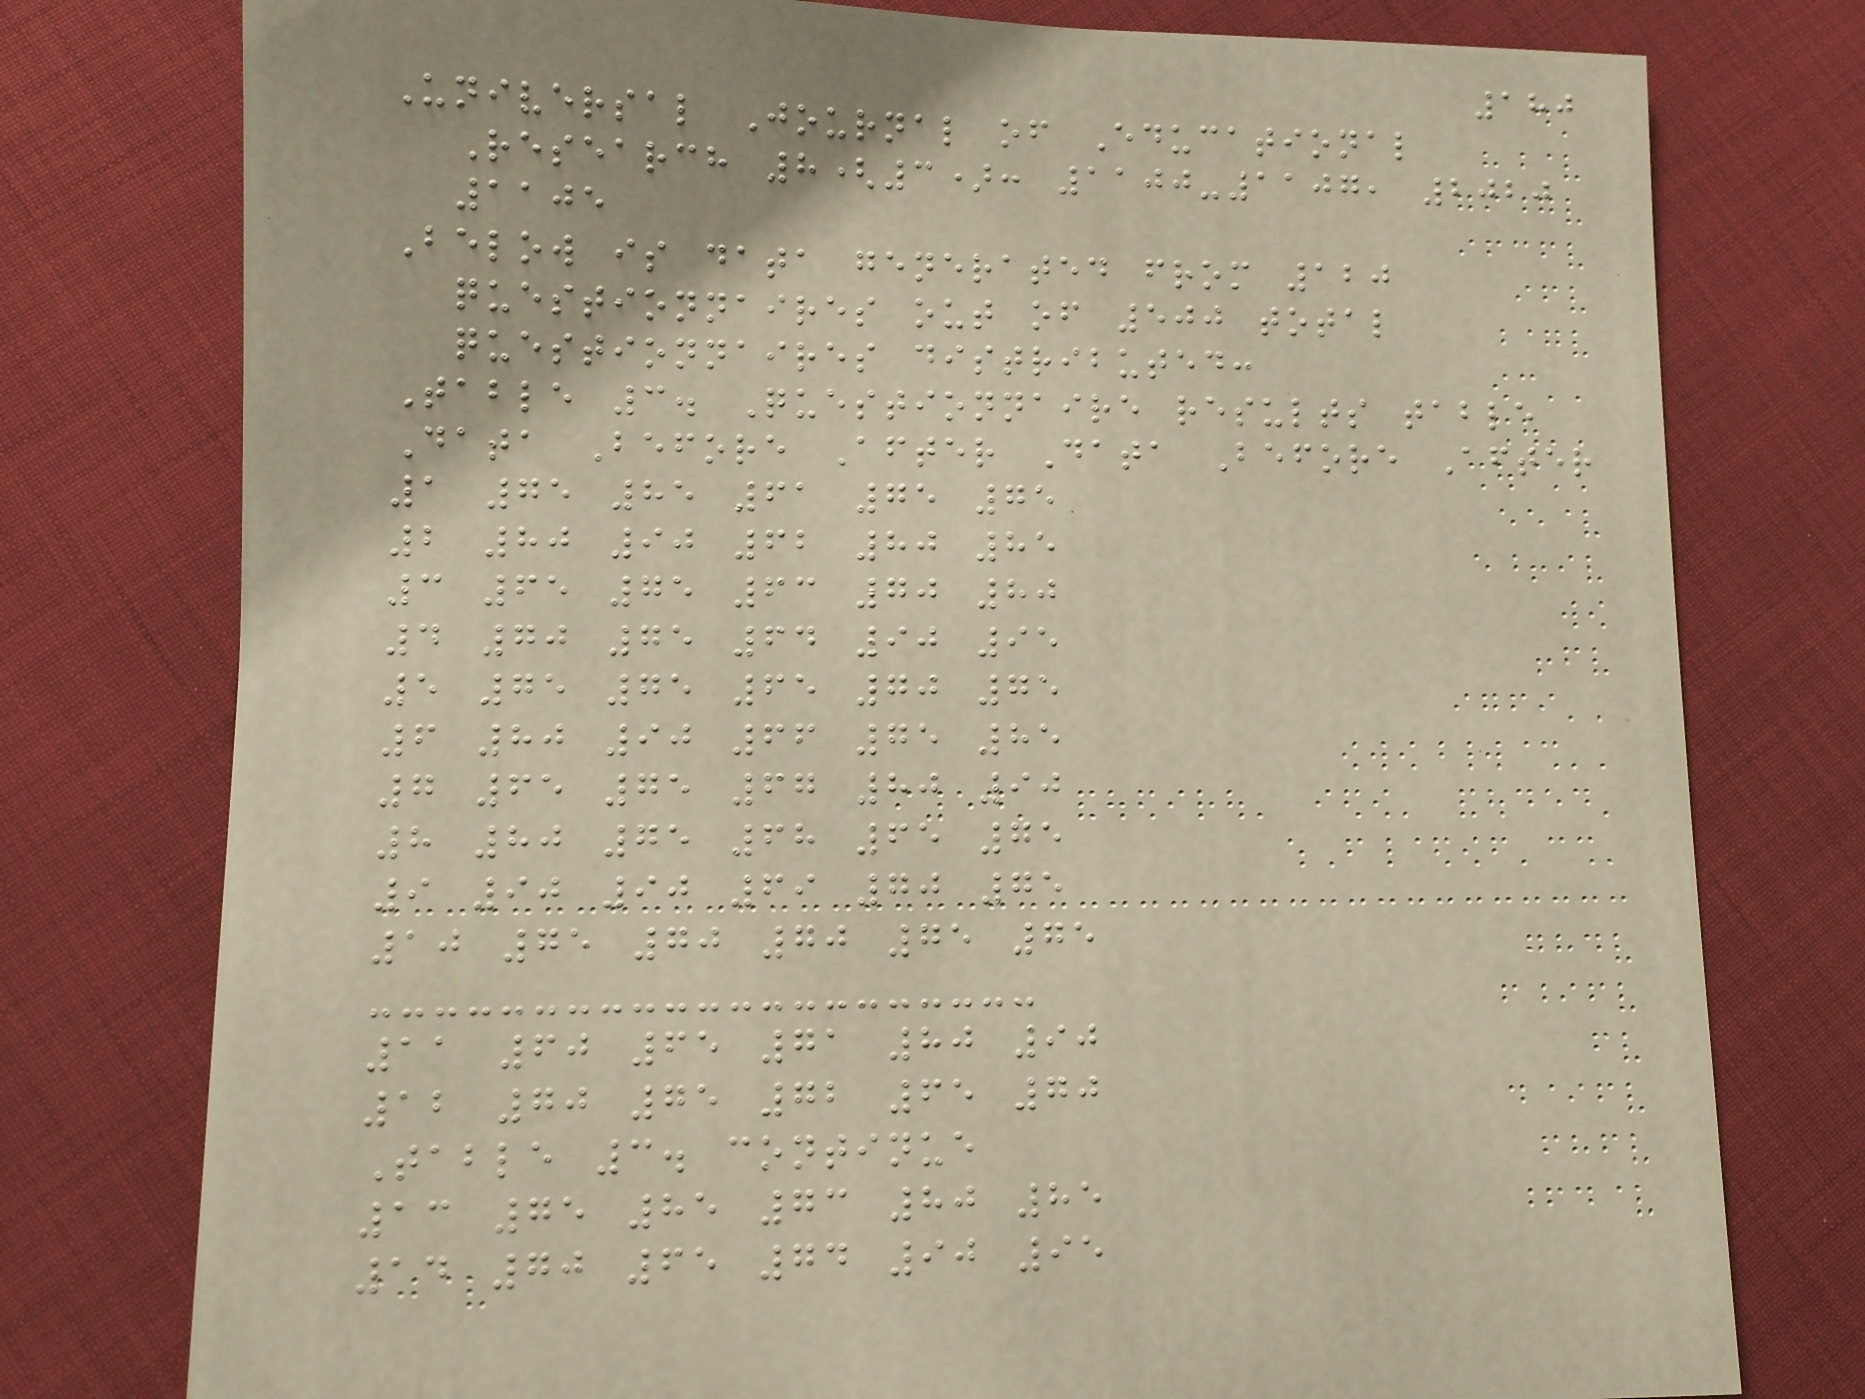180
Universal Journal of Educational
Research 8(3): 1100-1107, 2020
1105
Below is data generated from 120
questionnaires out of 500 total
questionnaires distributed:
Table 3. Questionnaire results table
Data Before After Data Before After
1 75 85 61 75 75
2 80 90 62 80 85
3 65 75 63 70 80
4 70 75 64 90 95
5 75 75 65 70 75
6 80 90 66 75 85
7 65 75 67 80 90
8 80 75 68 65 75
9 90 90 69 70 75
10 75 70 70 75 75
11 60 65 71 80 90
12 70 75 72 65 70
Table 3. continue
13 75 85 73 80 85
14 70 65 74 90 95
